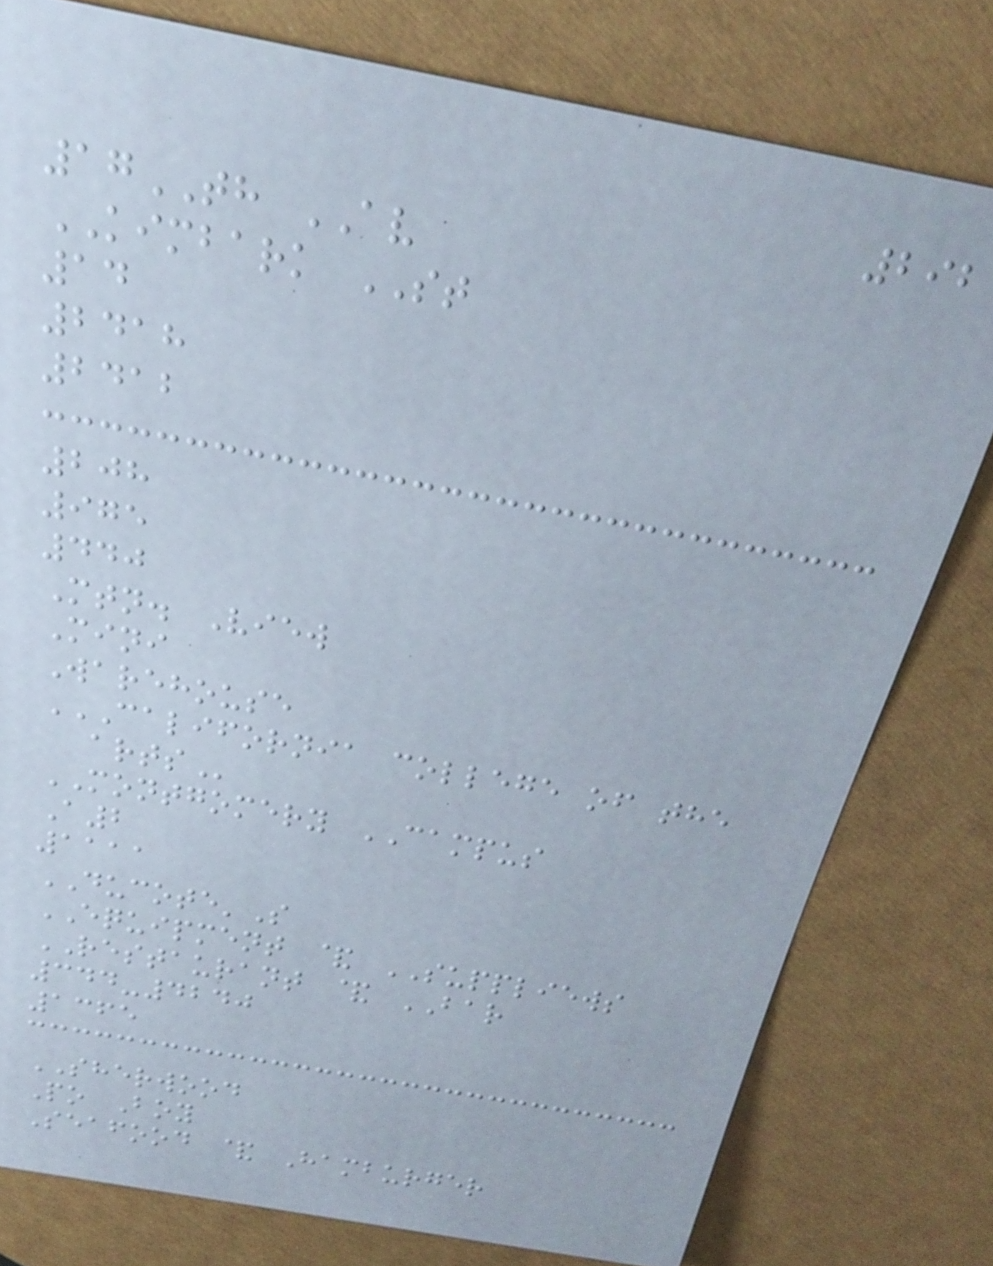292
17TH AV
KIMBARK ST
14
2418
2412
208
975
440
Mtn. View
Mini
Warehouse
CALIFORNIA COLLEGE OF THE
ARTS
MONTGOMERY CAMPUS
A2
1111
DUCOTE'S
EQUIPMENT & SUPPLIEWS
RESTAURANT & BAR
344-4240
1365
SHERWOOD
Po Boy
Seafood & Hamburger
